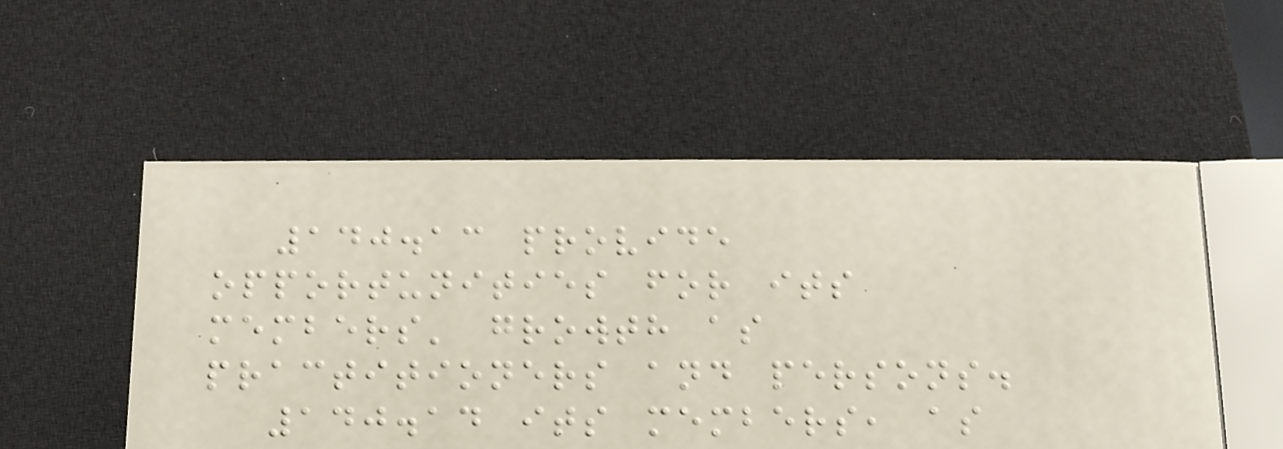140.13 provide
opportunities for its
members' growth as
practitioners and persons.
140.14 its members, as
